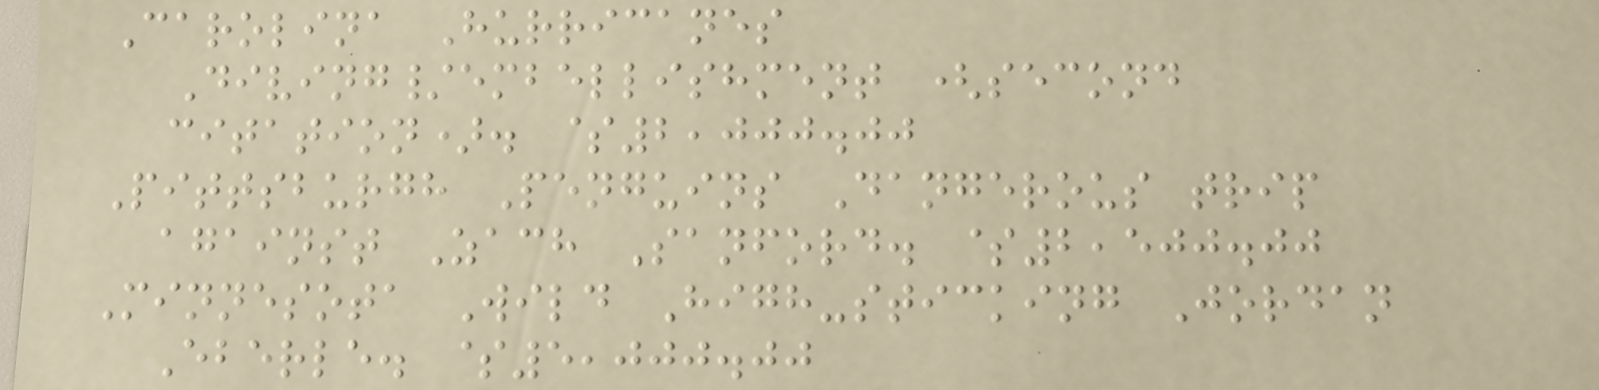Carolina Hurricanes
Diving/embellishment (second
citation). $2,000.00
Pittsburgh Penguins Dangerous trip
against Zach Sanford. $2,500.00
Minnesota Wild High-sticking Jordan
Eberle. $5,000.00
